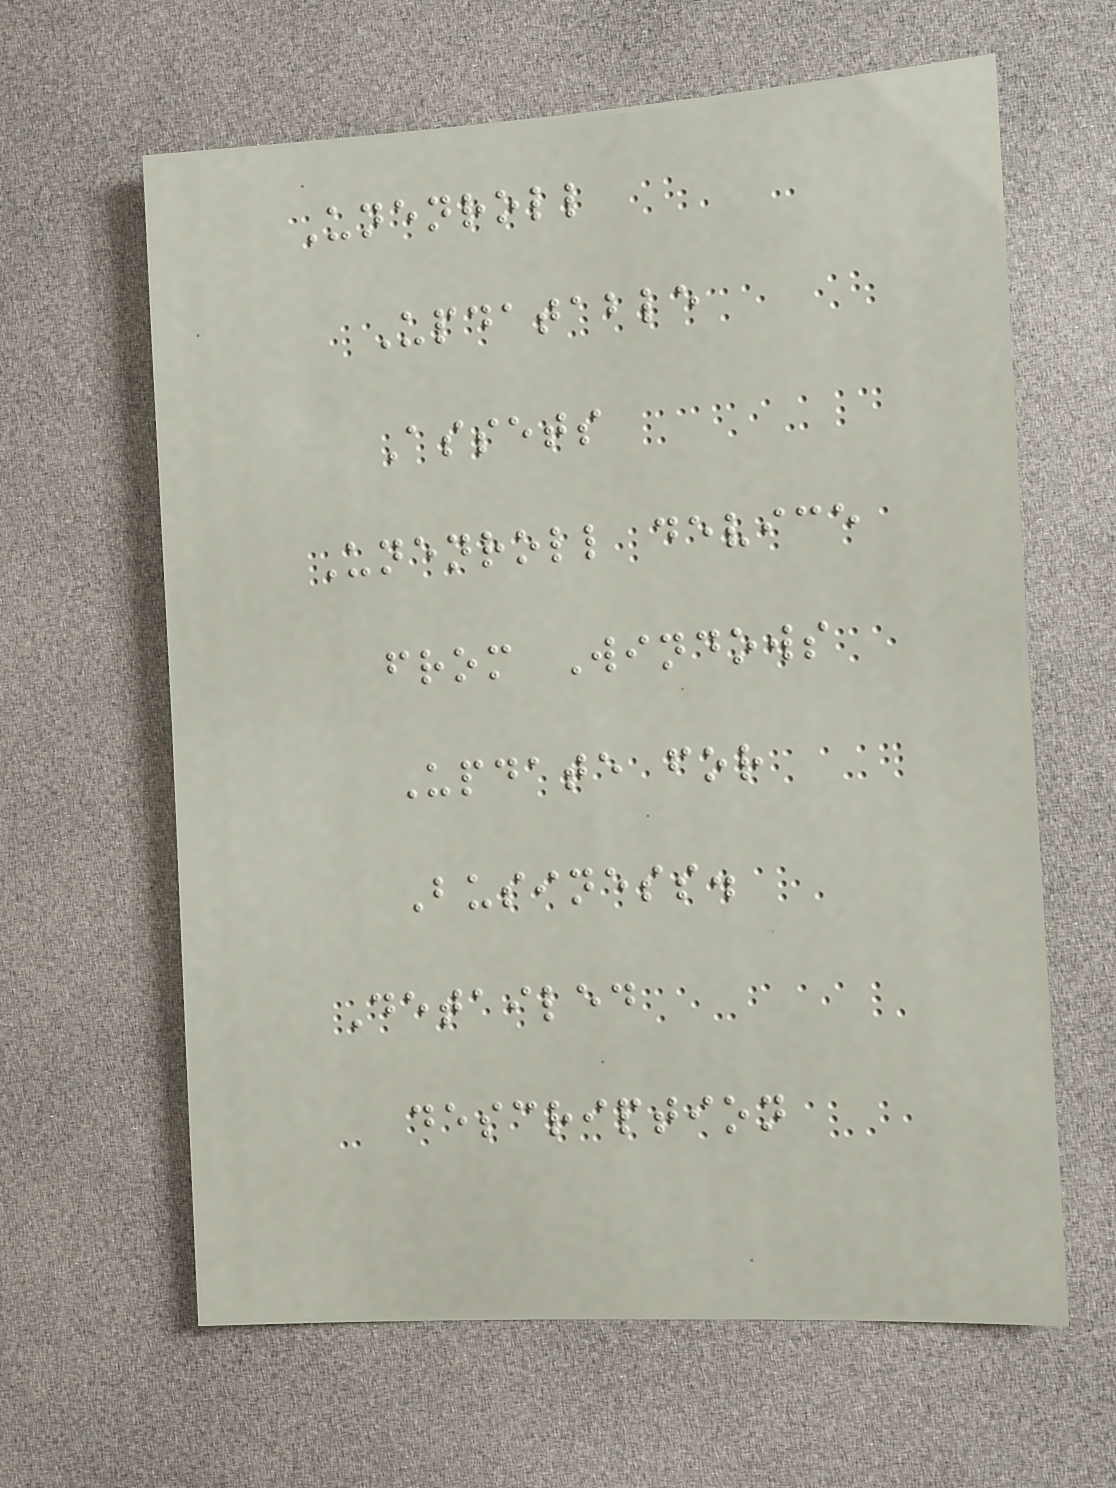Unenroll
Updatable
Assets
Unenroll device
from Windows
Update for
Business.
Detailed
description
